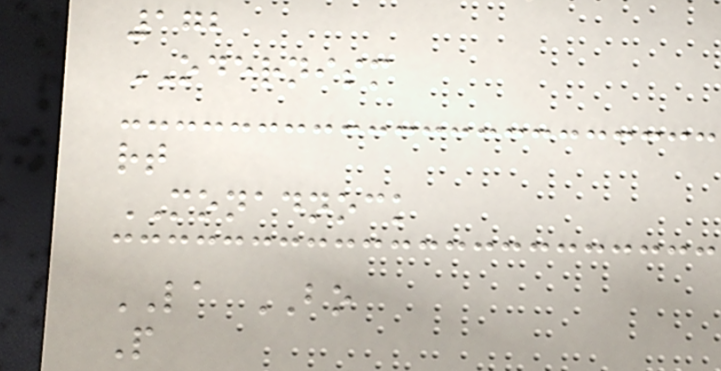172
ODERNISM
rt
MONADNOCK
LA BO
P
